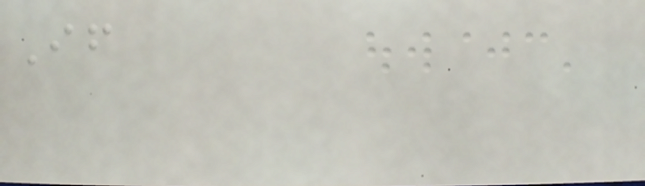If
